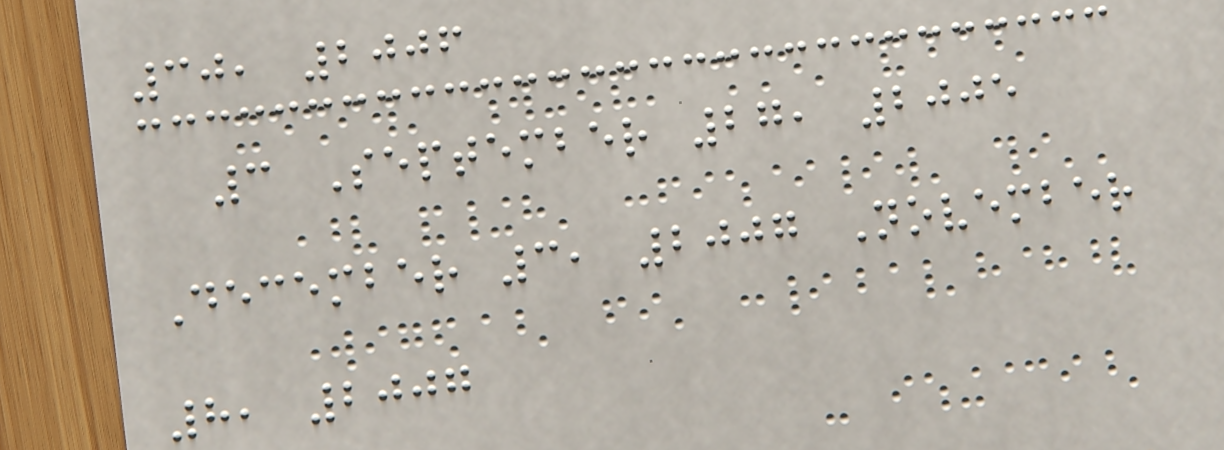30, 2006
3 September 27, 2005
December 3, 2007 November
8, 2007
